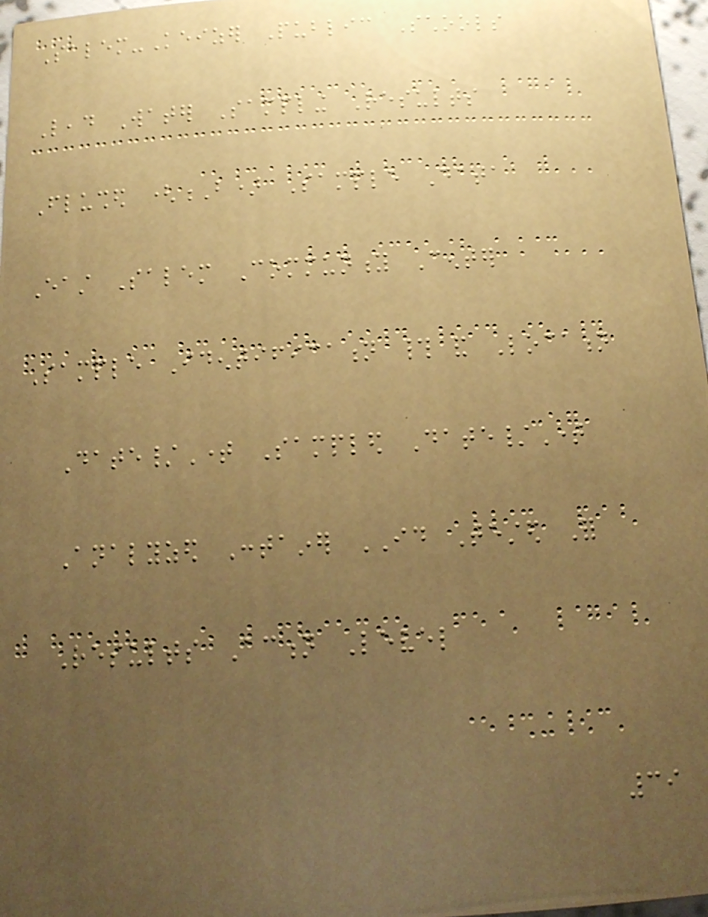Salem-Keizer Public Schools
Lead Water Sampling Results
Flushed (B) Sample Data
East Salem Community Center
Sample Identification # and Location
Date/Time Sampled Date/Time
Analyzed Container ID Tested For
Results Action Level
39
